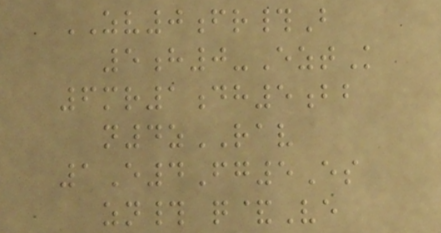ZV0fr#B
5h0-EztK
6mr1dh5bb
n4zRAV
1E4Fg5Es
zn# q&Ve
